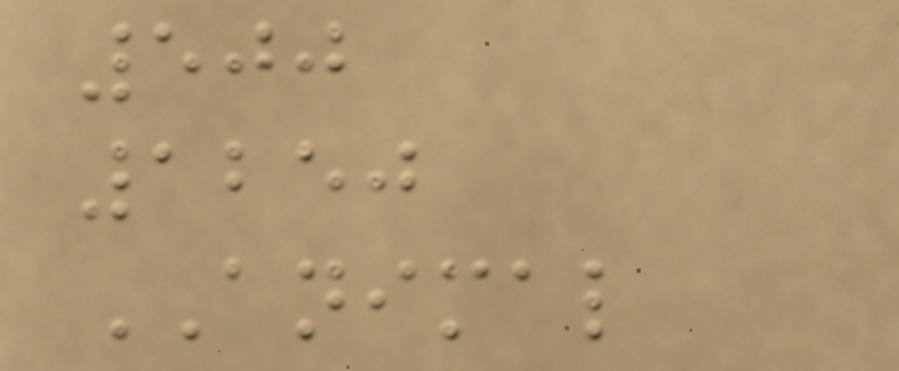500
1250
ANIMAL
